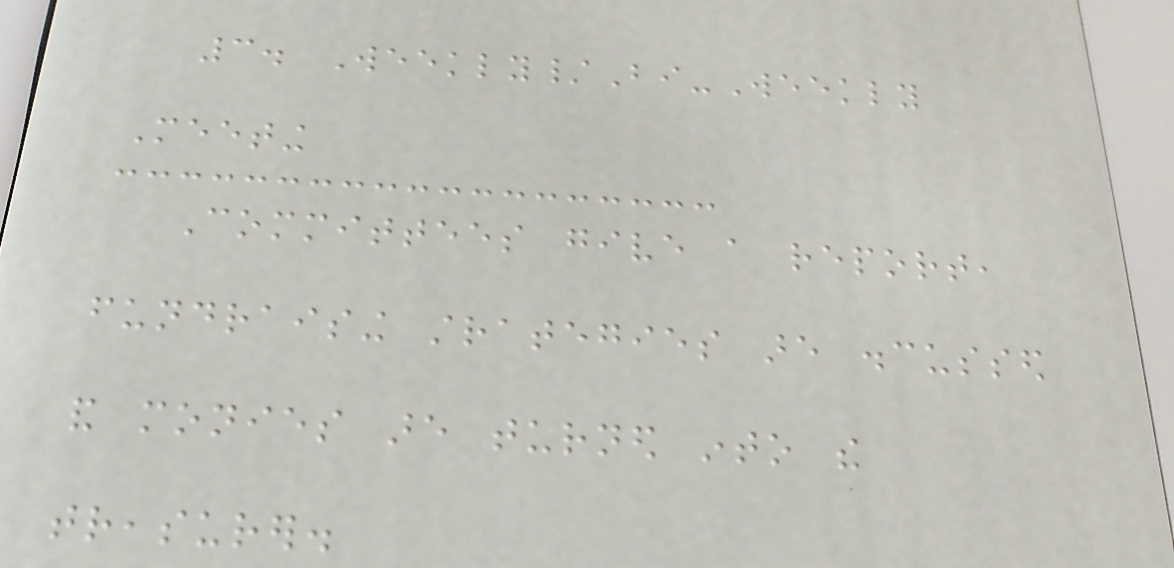3. Weekly/Bi-Weekly
Meeting
Committees give a report,
fundraising strategies are discussed
and monies are turned into the
treasurer.
